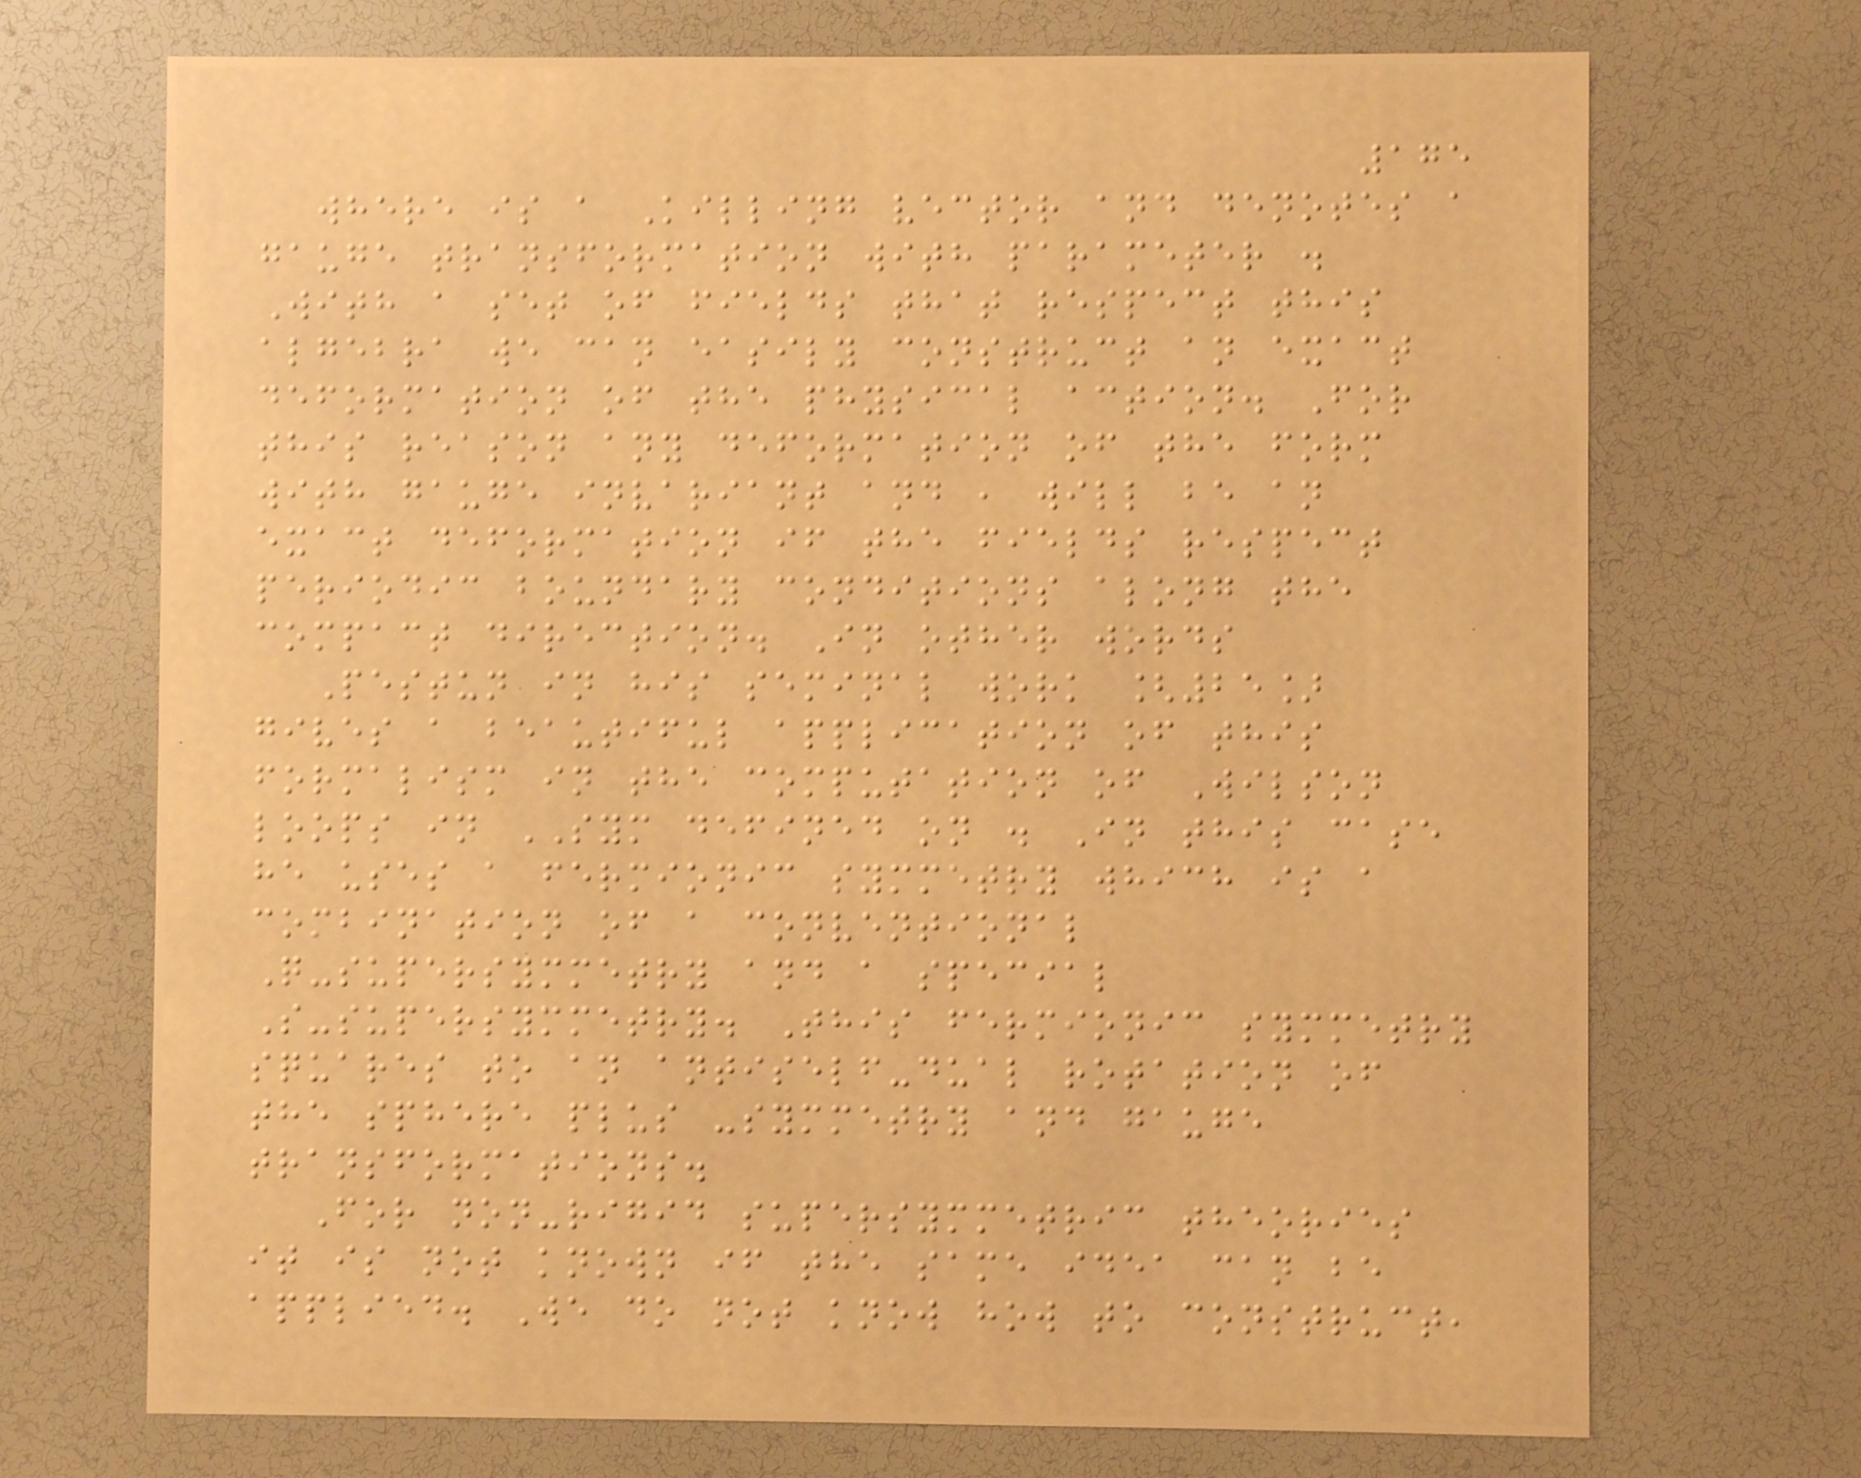175
where is a Killing vector and denotes a
gauge transformation with parameter .
With a set of fields that respect this
algebra we can easily construct an exact
deformation of the physical action. For
this reason any deformation of the form
with gauge invariant and , will be an
exact deformation if the fields respect
periodic boundary conditions along the
compact direction. In other words
Pestun in his seminal work [25]
gives a beautiful application of this
formalism in the computation of Wilson
loops in SYM defined on . In this case
he uses a fermionic symmetry which is a
combination of a conventional
Q-supersymmetry and a special
S-supersymmetry. This fermionic symmetry
squares to an antiself-dual rotation of
the sphere plus -symmetry and gauge
transformations.
For non-rigid supersymmetric theories
it is not known if the same idea can be
applied. We do not know how to construct,
